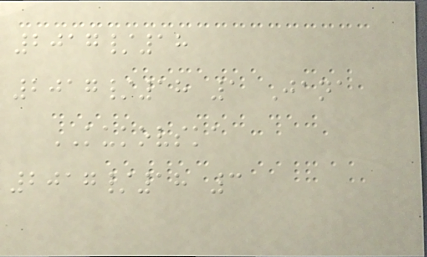2017/18
2017/18 1 Jana
KUKOVSKA
2017/18 3
